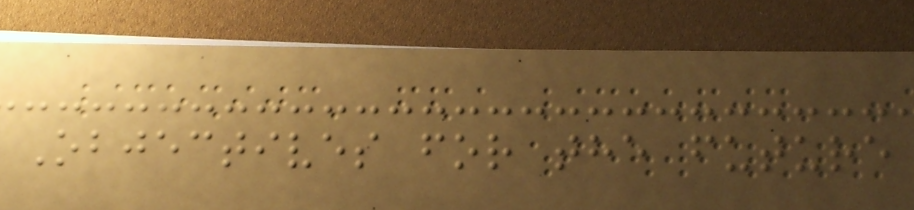Objectives for the future
